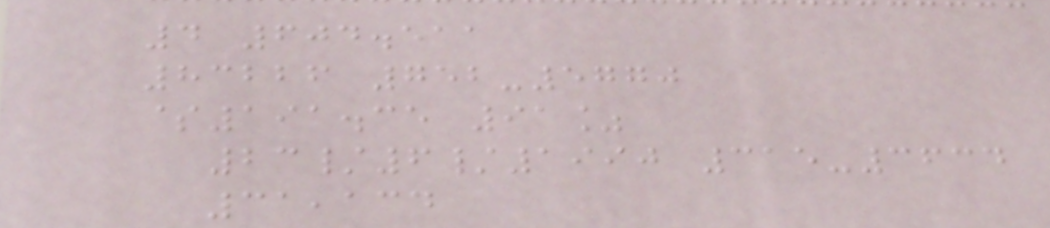4 604.511
83226 752-5770
$191.35 91%
23/6/1990 315-3634
31,134
